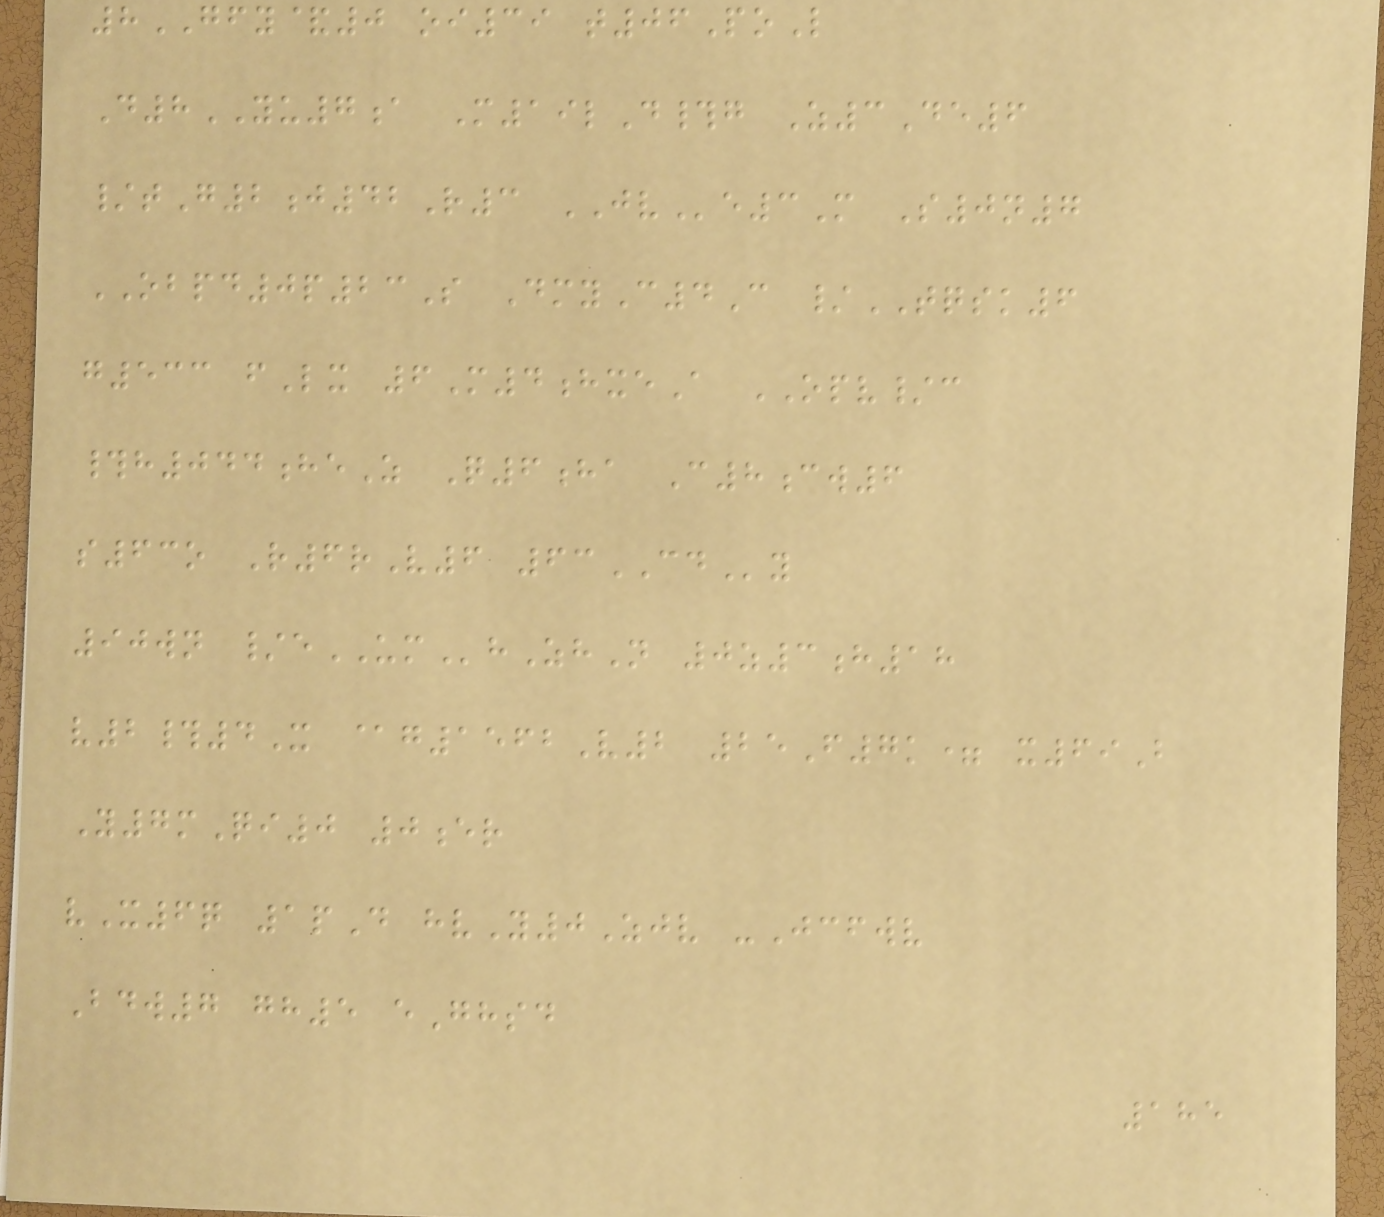8GFY&0 oi39 t06PoL
D8YU7a M19lD#g Z3De6
/tG2j42R3 JVe3M S0n7
OBPD0p23S DmyC4C /TQSK6
g533 fLx 6M4hxeA OPV/c
#h044heZ Q6ha C8cw6
s63o R6rV6 63CDy
90wn /eUMhZhN 0z3h18
v2#4X @g1562V2 25F7k= x69B
Y7mQi0 0er
vX6q 1pD hvY0Zjv -Jcfwv
Bdw7 gh5 eGhsd
185
